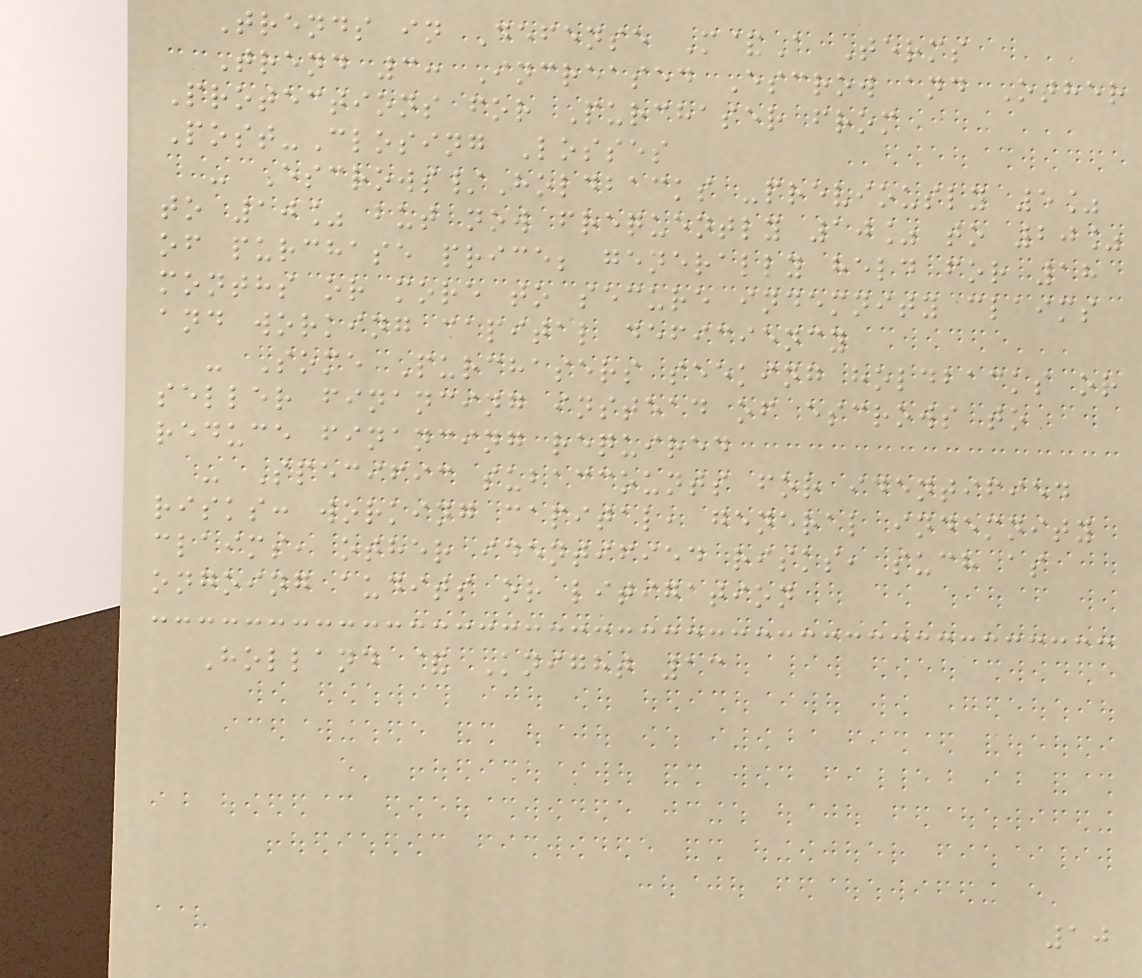Trends in Defense M&A Terms
Trend 3: Increased Escrow and Other
Protections for Purchaser from
Post-Closing Losses
- Escrows/Holdbacks -previously 5%
to 10% but now frequently 10% to 20%
of purchase price; generally held for 18
months or more to secure indemnity claims
and working capital deficiency
- Some Purchasers seeking holdbacks or
seller financing instead of escrows to
reduce financing required
- Specific subaccounts for identified
risks: working capital, general indemnity
claims, other identified risks, such as
ongoing audits or litigation
Holland & Knight 13
10
